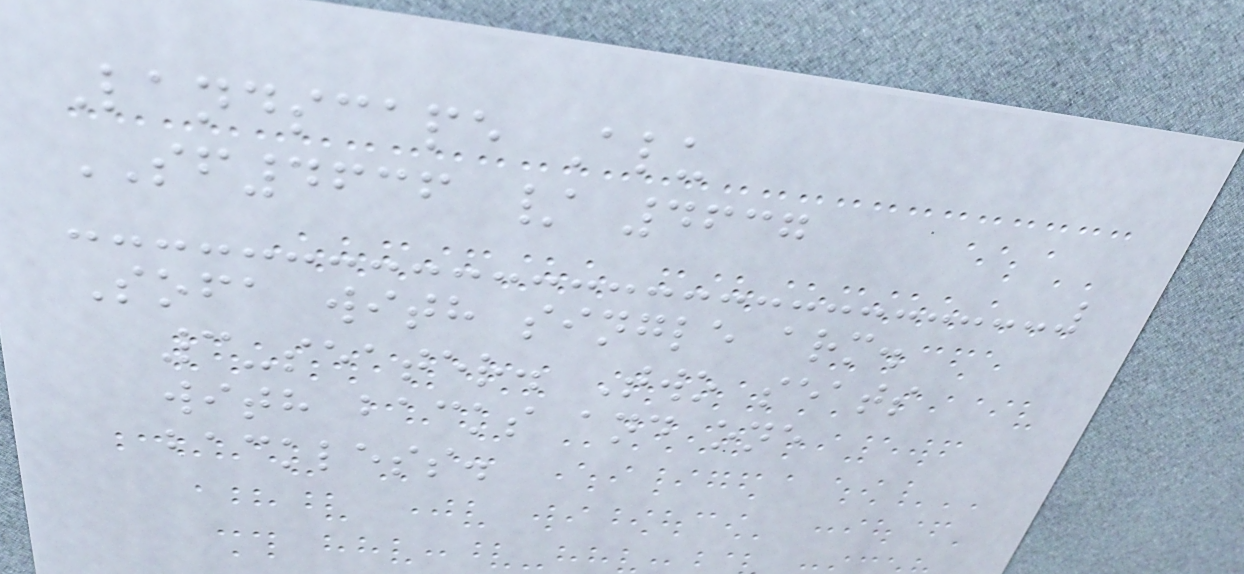Landscape Alu
SF4636 / 4637
Sofa with single arm.
3-seater. Two seats
with backs and one
backless.
